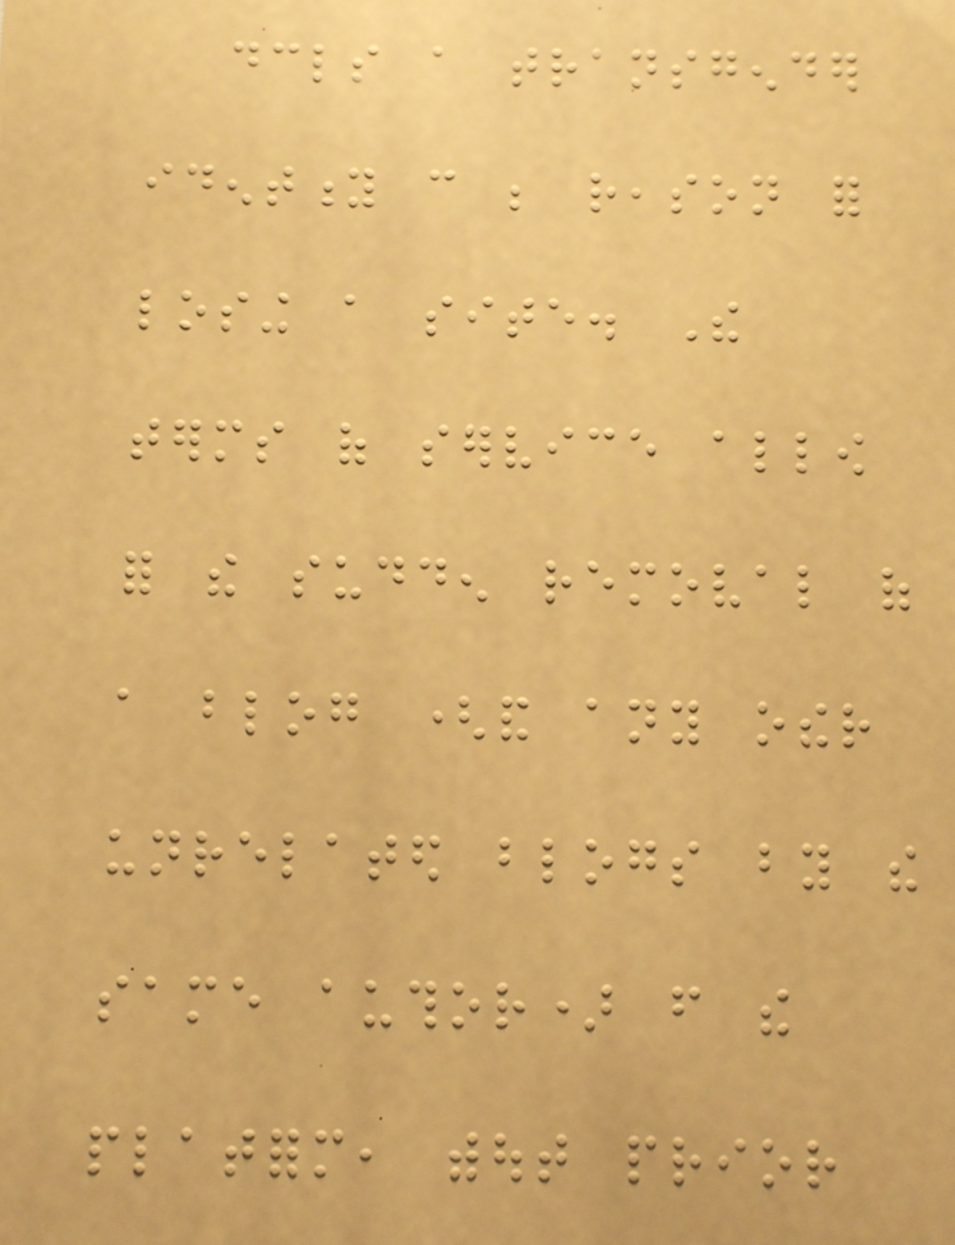declares a transgender
identity can be reason for
losing a site. The
terms of service allow
for the sudden removal of
a blog (and any other
unrelated blogs by the
same author) from the
platform, without prior
